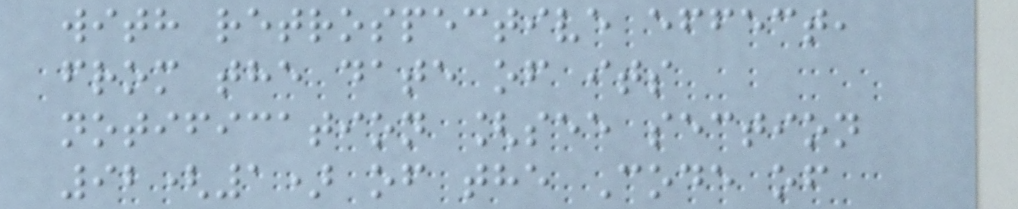with retrospective effect,
from the date of its
notification [see section
92(1) of the Code of
